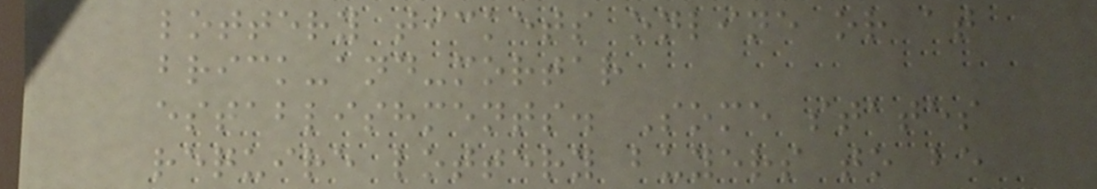lottery tickets online or at
brick-and-mortar
establishments. Some states
require lottery buyers to be
